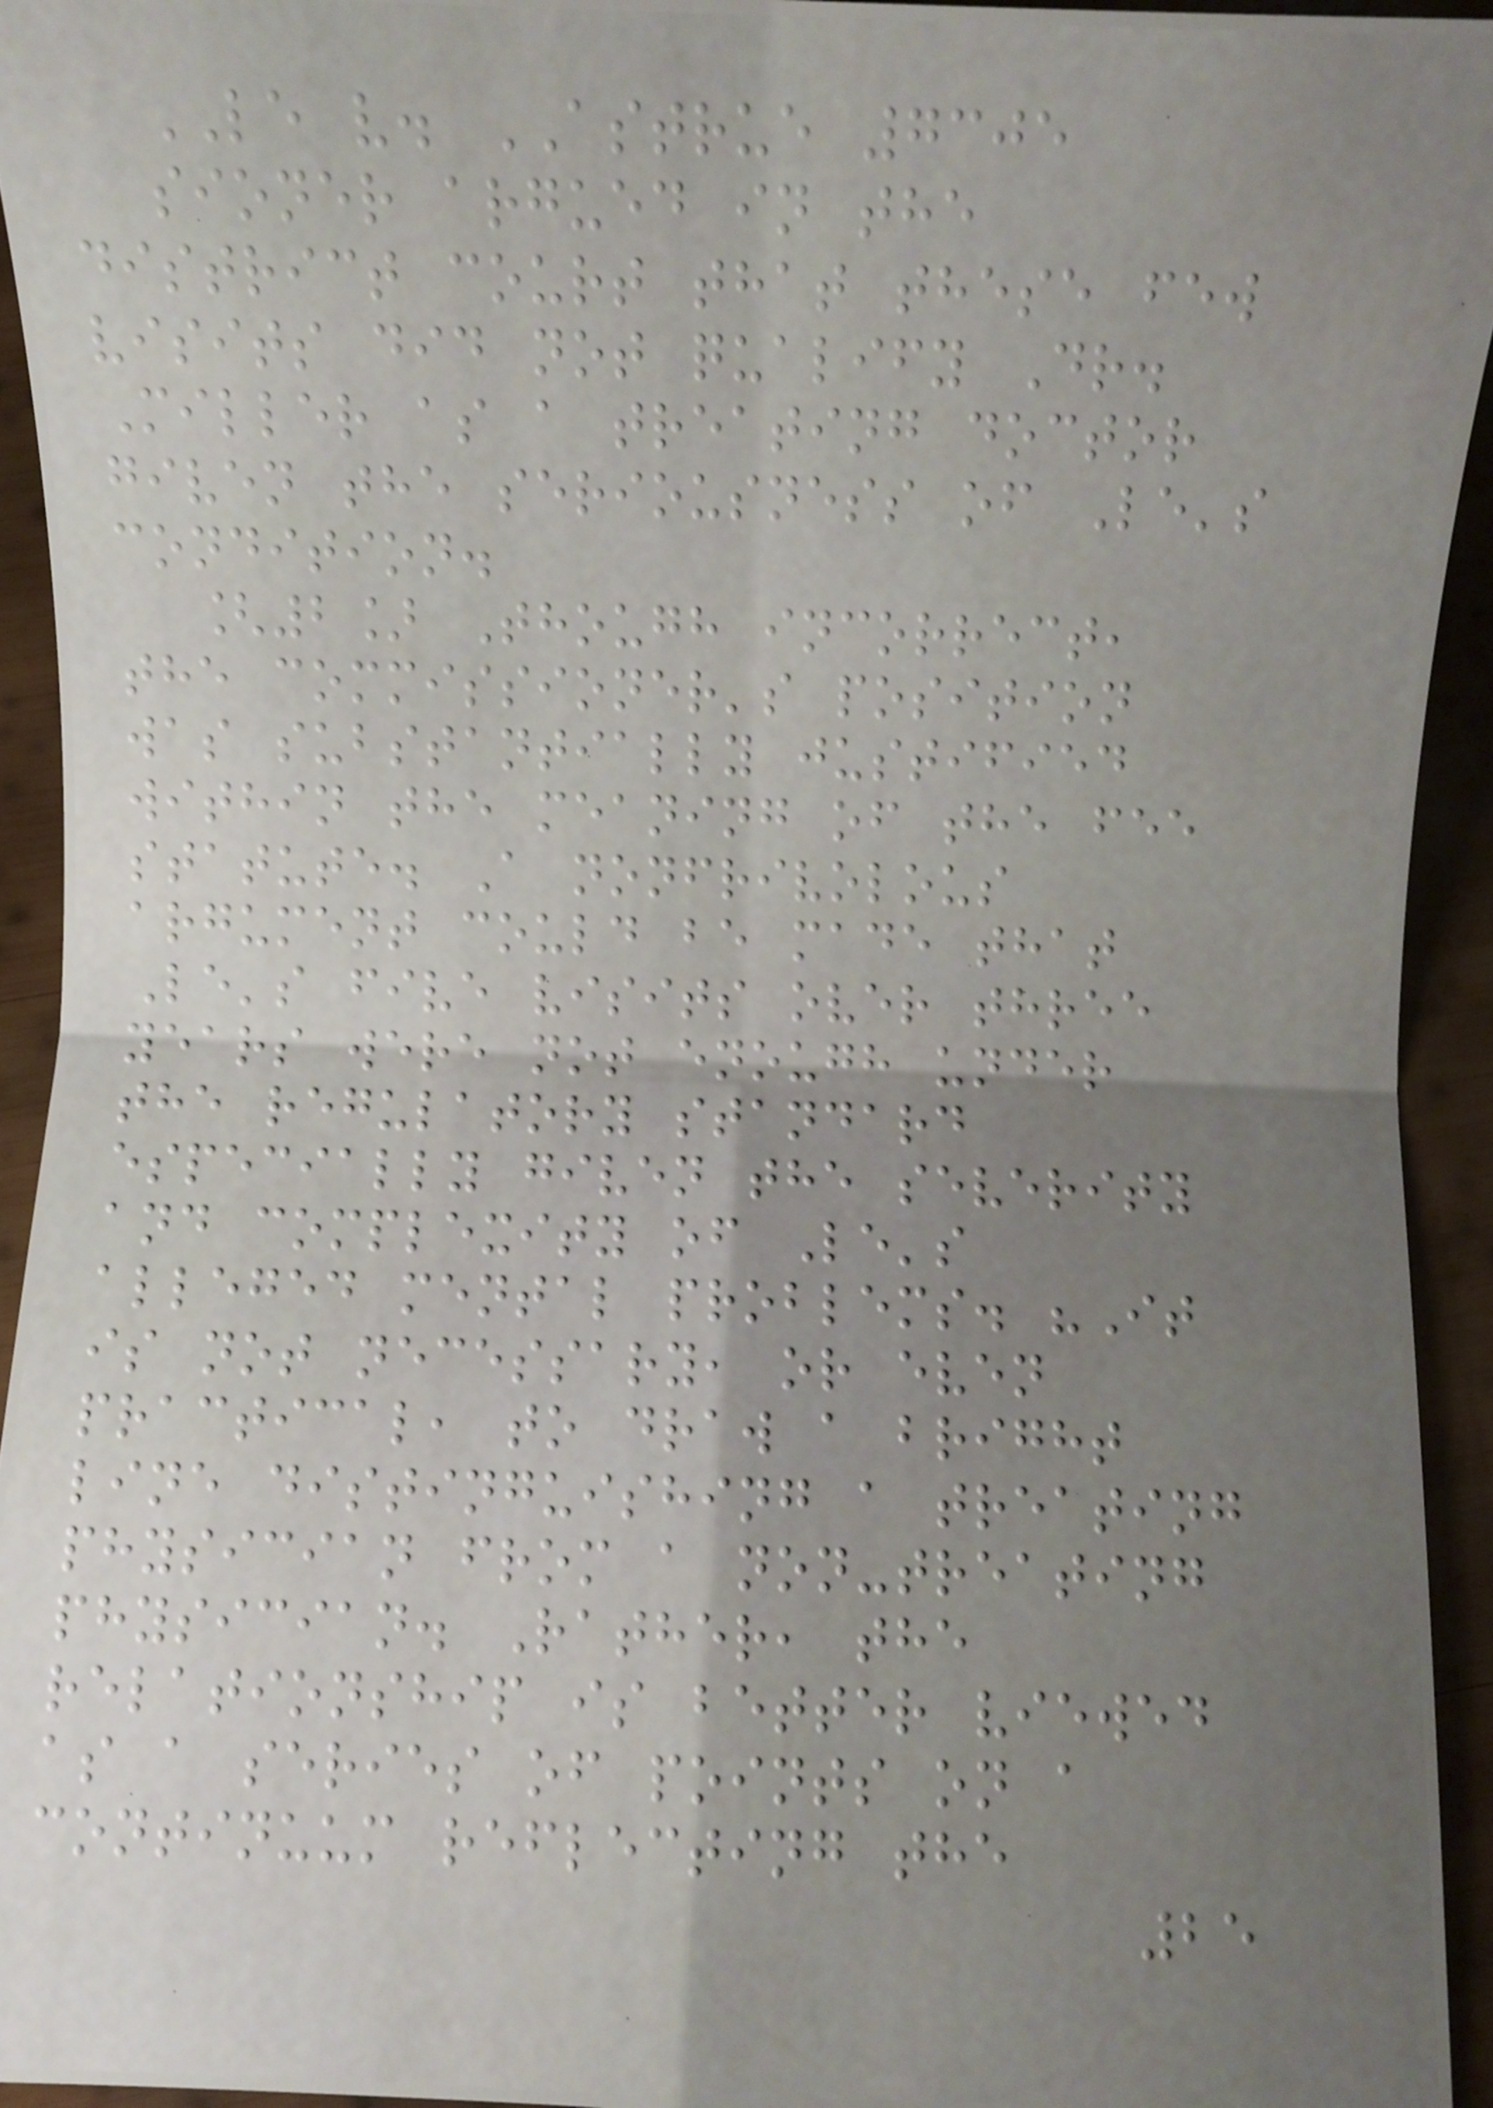LE v. ASTRUE 7305
sioner argued in the
district court that these few
visits did not qualify Dr.
Miller as a treating doctor
given the seriousness of Le's
condition.
[2] Though incorrect,
the commissioner's position
was substantially justified
within the meaning of the fee
statute. A nonfrivolous
argument could be made that
Le's five visits over three
years were not enough under
the regulatory standard
especially given the severity
and complexity of Le's
alleged mental problems. "It
is not necessary, or even
practical, to draw a bright
line distinguishing a treating
physician from a non-treating
physician. Rather, the
relationship is better viewed
as a series of points on a
continuum reflecting the
25
